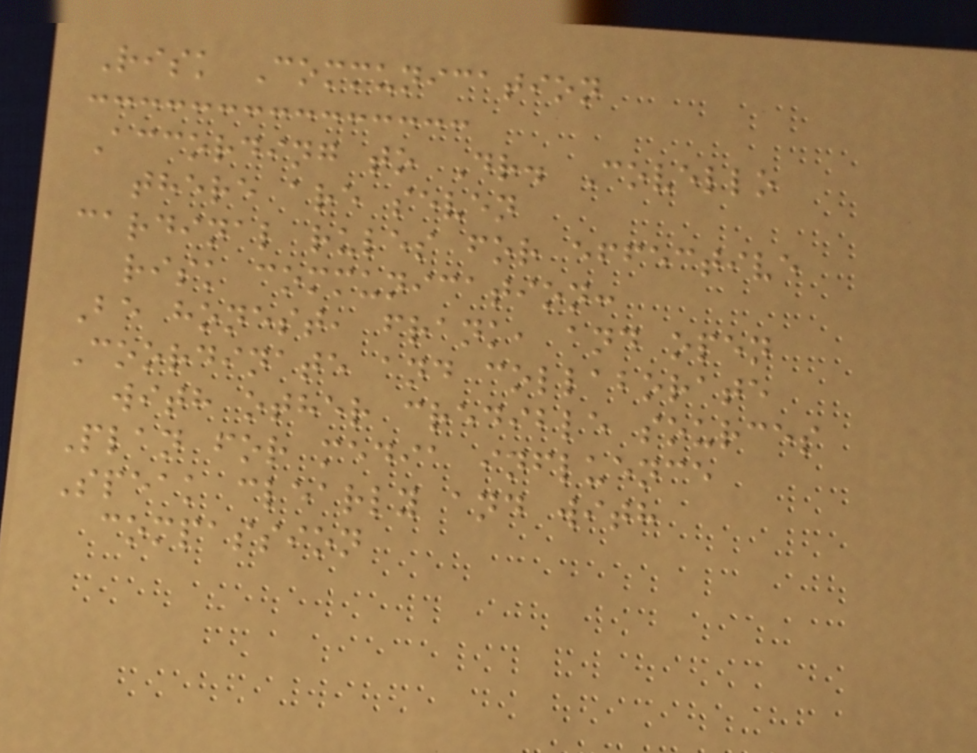Risk Communication
According to Dr. Covello
there are seven
cardinal rules for effective
risk communication:
Be honest, frank, and open
Coordinate and collaborate
with other credible sources
Plan for media influence
Speak clearly and with
compassion
